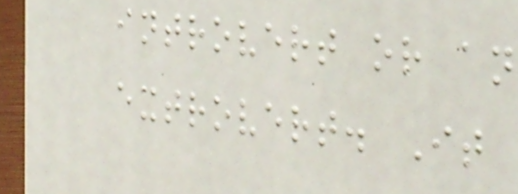introvert or an
extrovert. It
